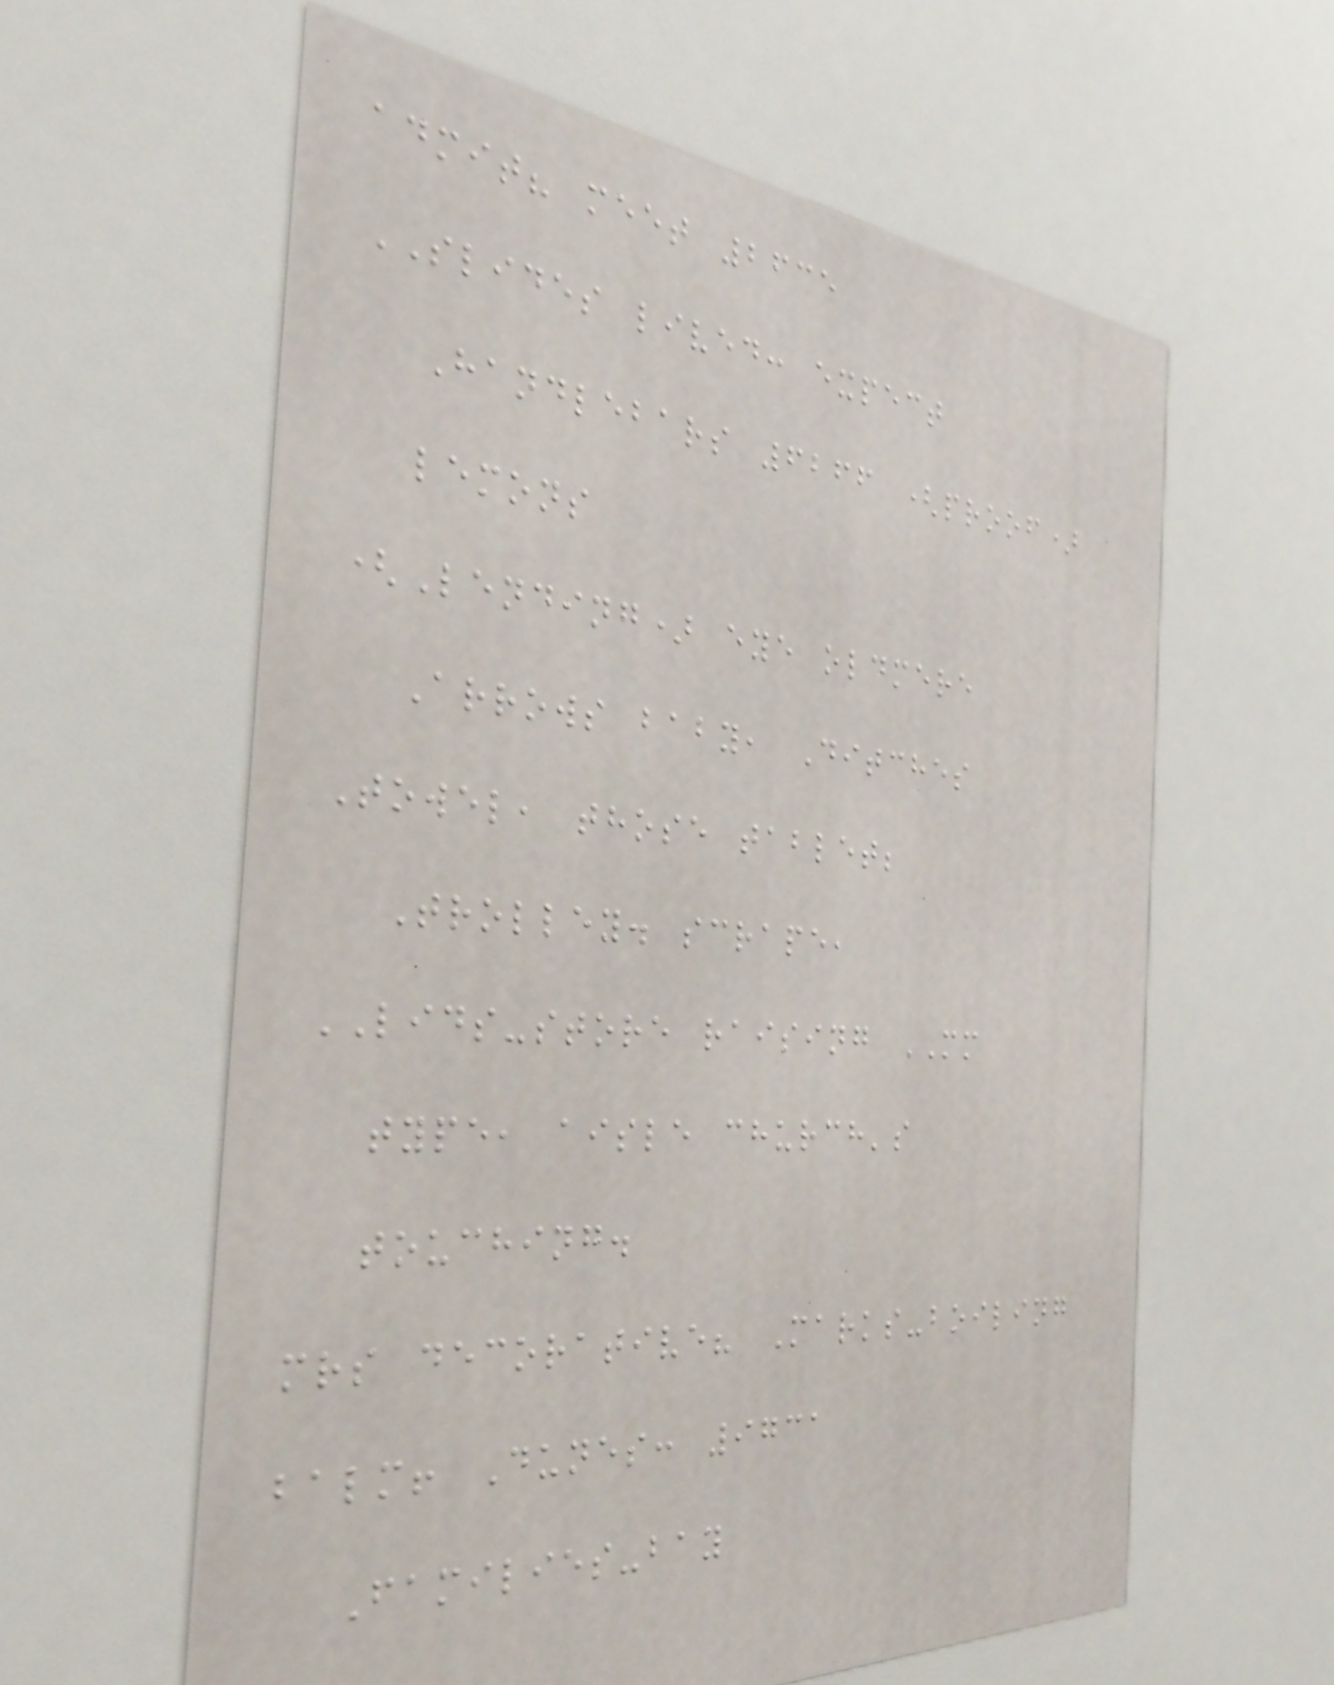admit? meet 2635
SLIDES lived: expect
Handlebars 6266 (proof)
lemons
(Lending) eye oldmere
Arrows baby, Ditches
Towel, those tablet;
Trolley. scrape,
LIDS-store raising MM
type, aisle church's
touching.
mrs decorative? Marks-boiling
balm! Dunes: 9731
Families-bay
